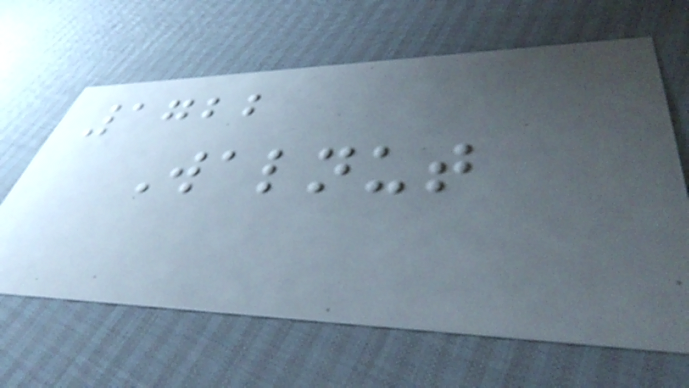1722
Walnut
